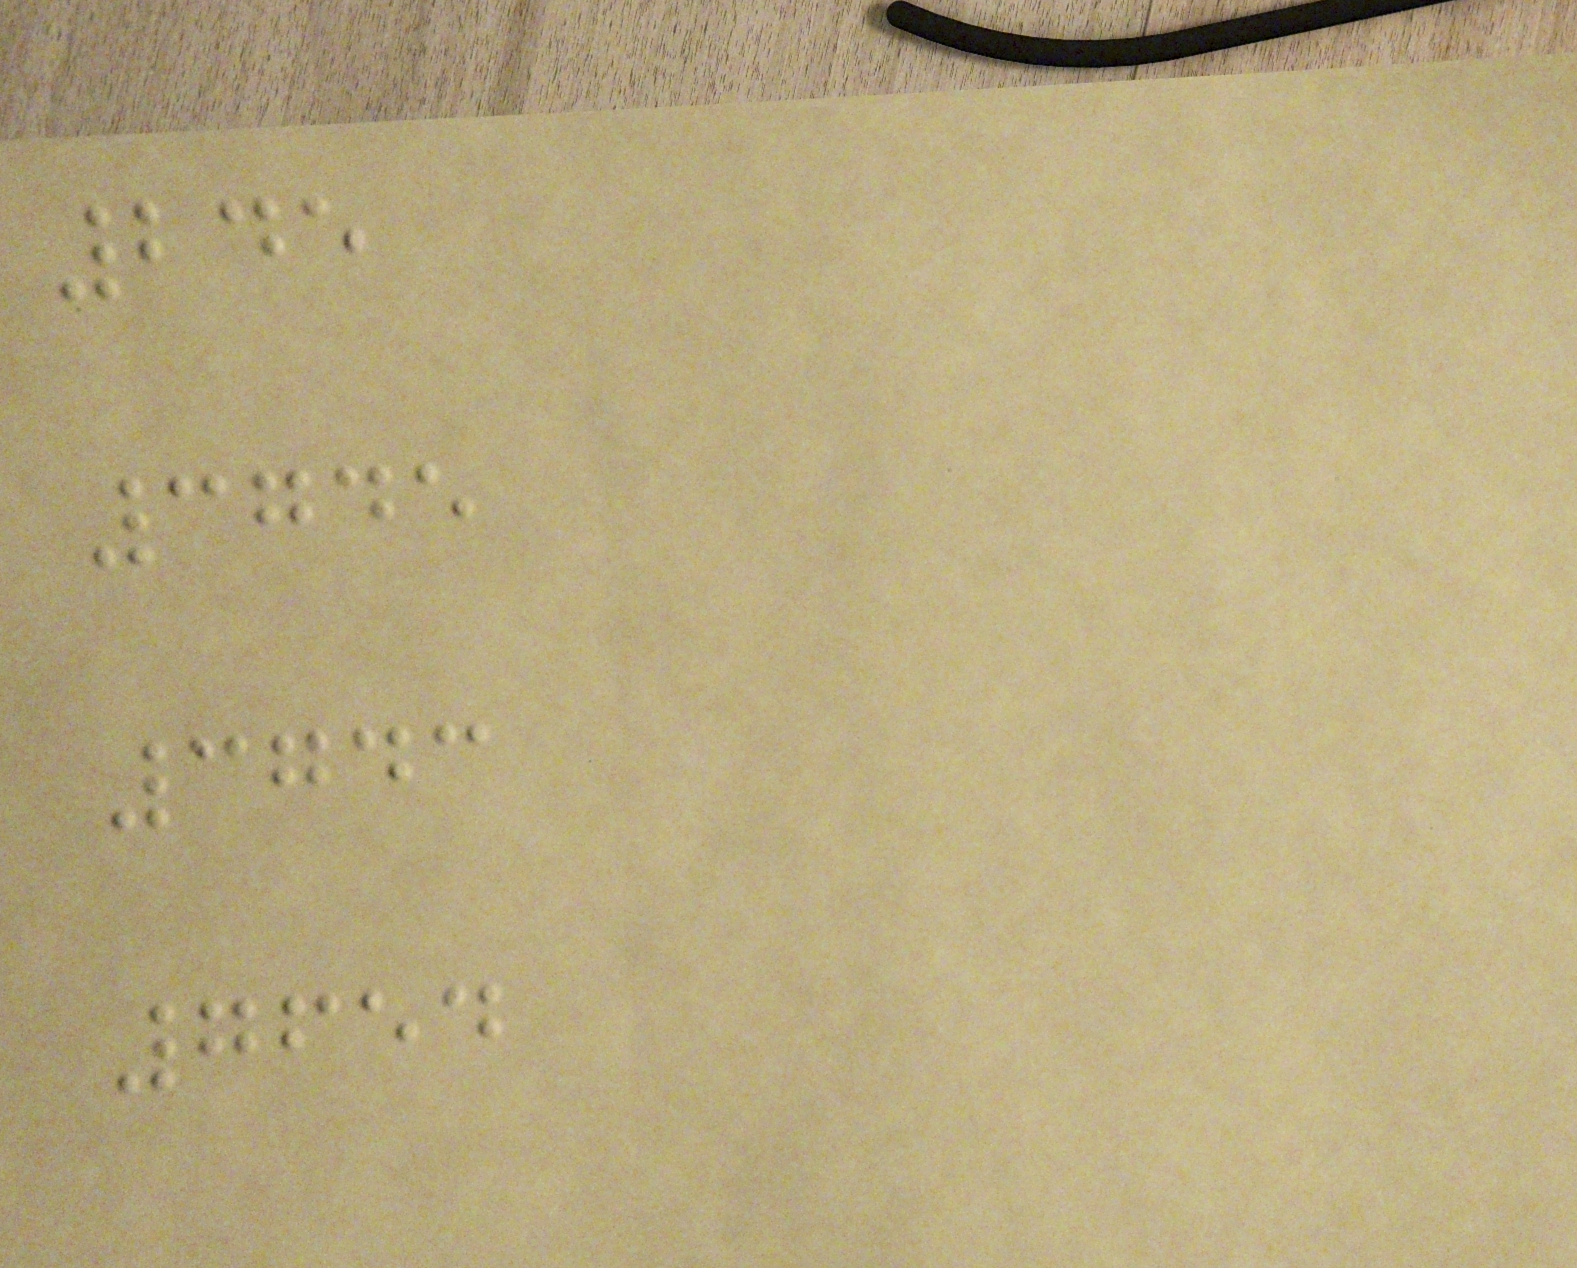245
3745
3743
7654
